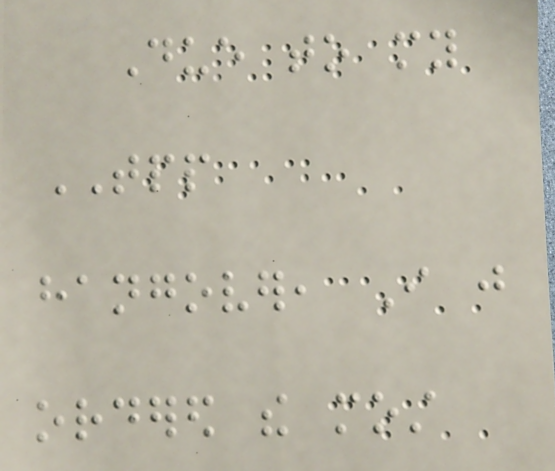Due to my
TPP
hangover, I just
ordered the most
